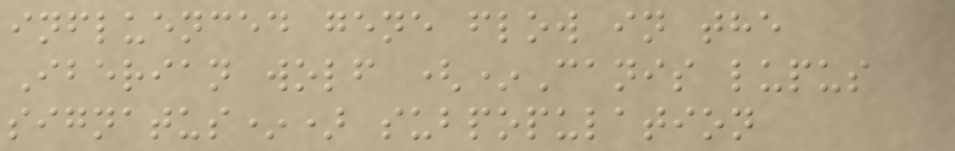influenced gene flow in the
Iberian wolf (*Canis lupus
signatus*) subpopulation
